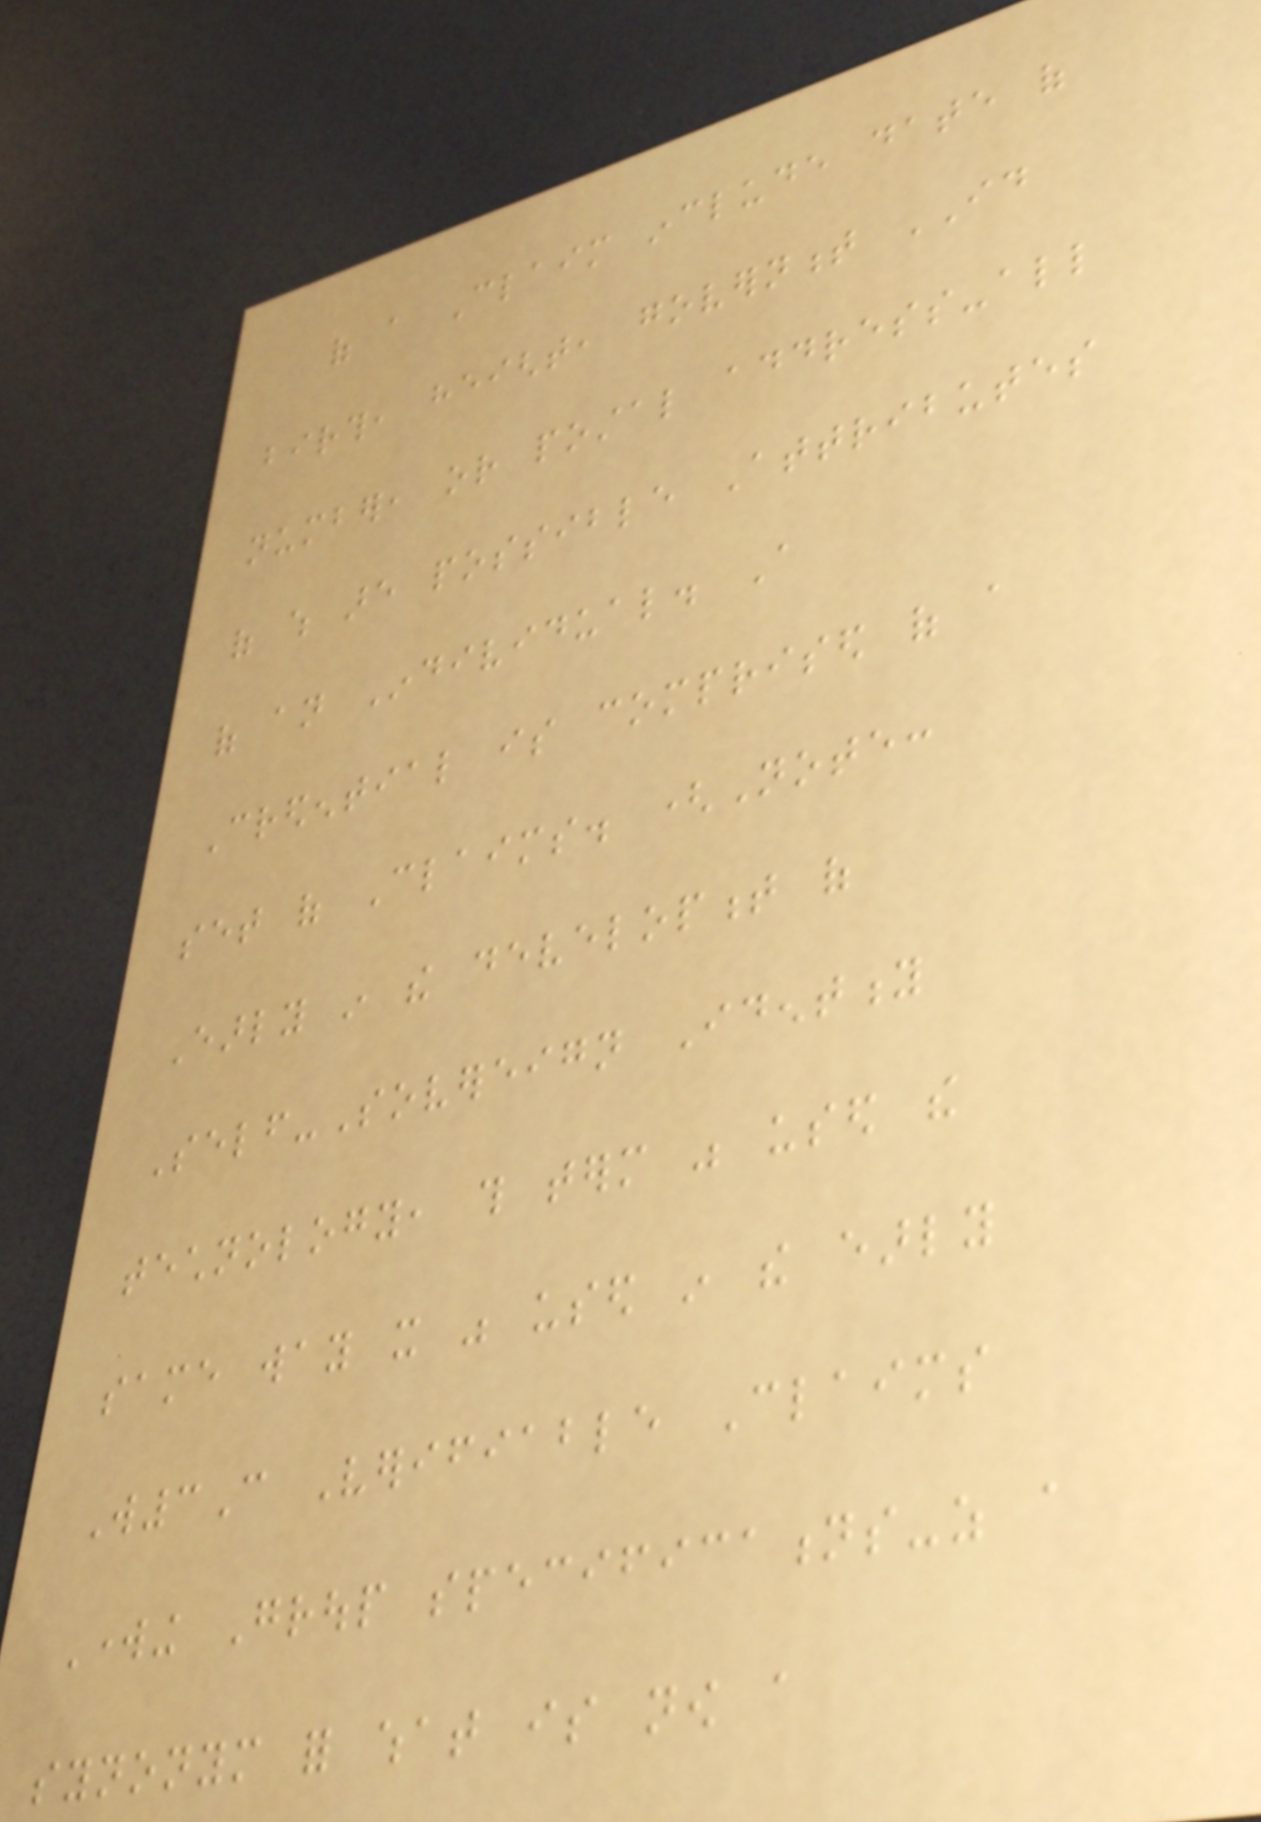of a Claim include date of
birth, height, government ID
number, or postal address-all
of which are possible Attributes
of an Individual. A
Credential is comprised of a
set of Claims. (Note:
Early in the development of
Self-Sovereign Identity
technology, this term was used the
same way it was used in the early
W3C Verifiable Claims
Working Group specifications-as a
synonym for what is now a
